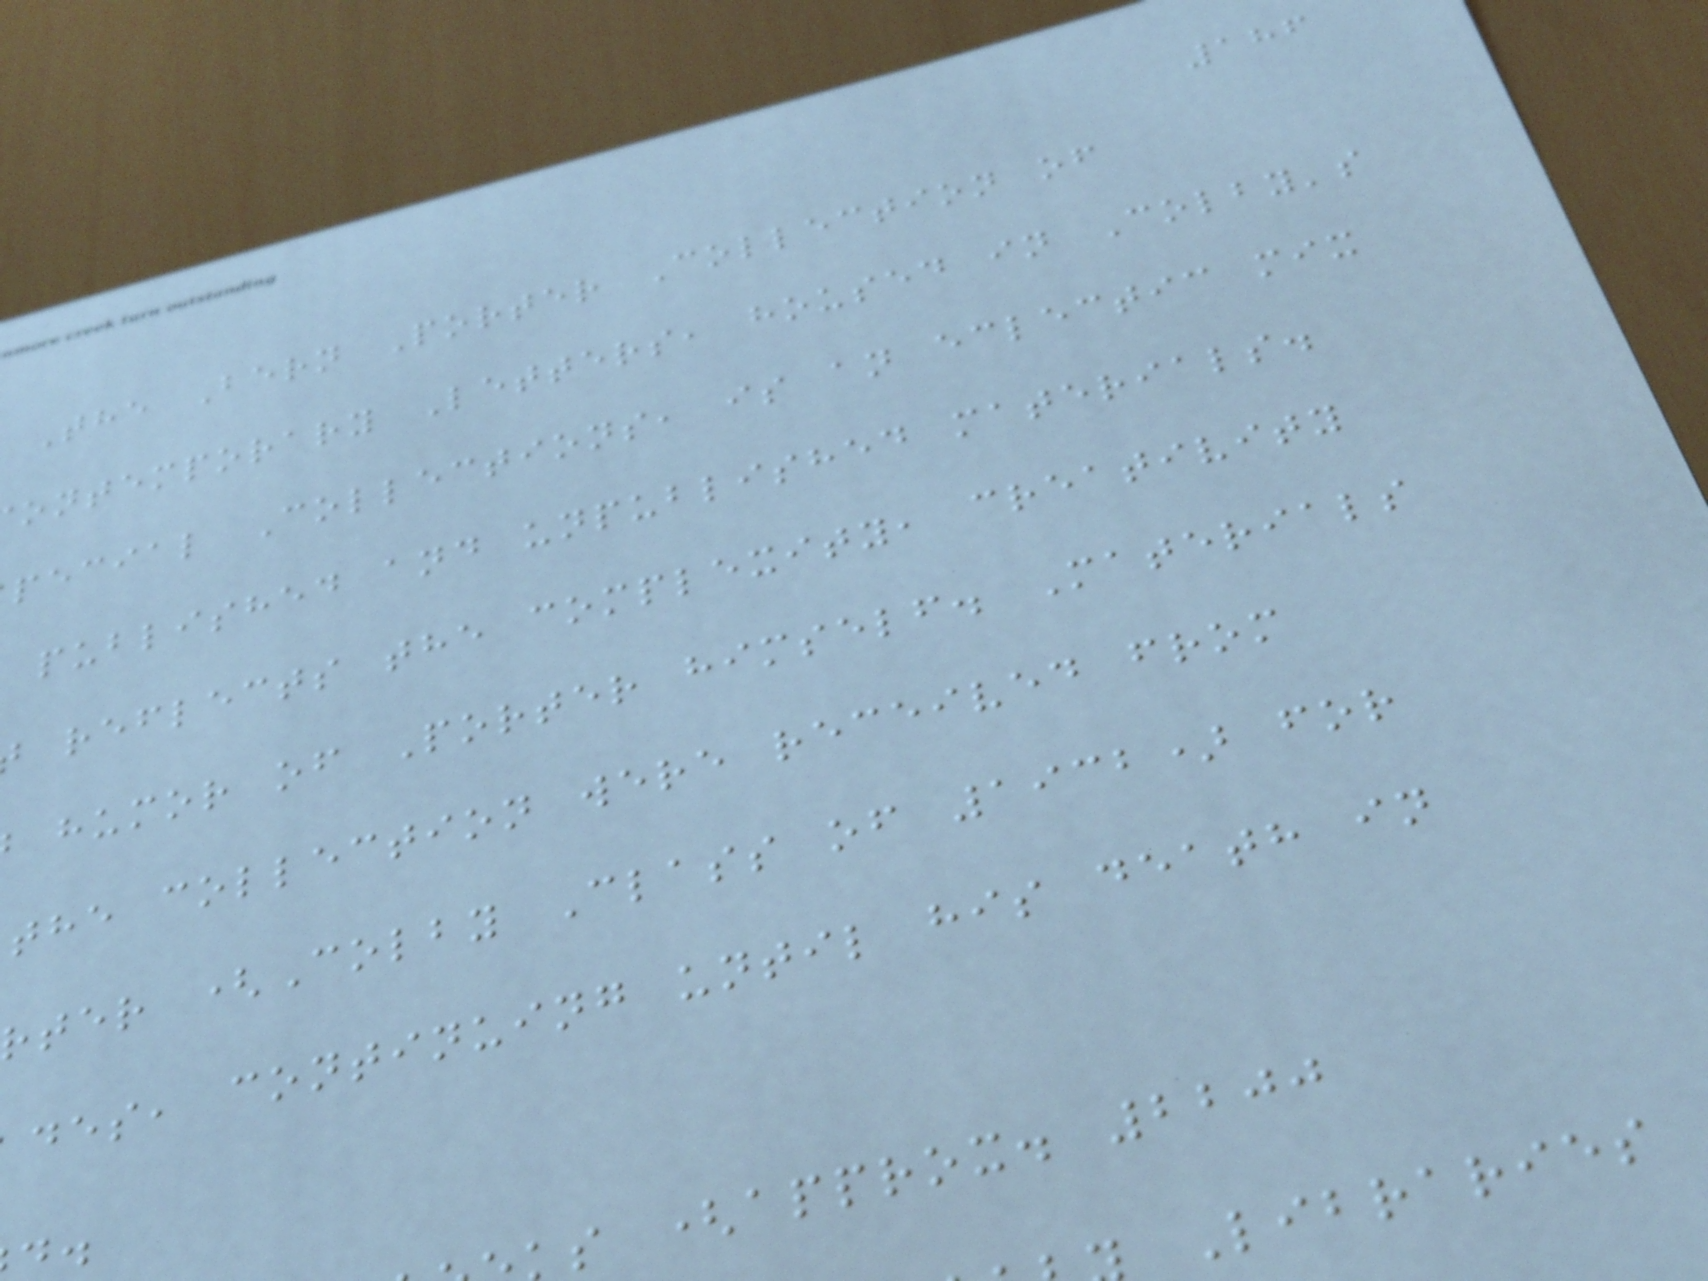186
The Bern Porter Collection of
ontemporary Letters, housed in Colby's
pecial Collections, is an eclectic mix
published and unpublished materials.
reflects the complexity, creativity
humor of Porter himself. Materials
the collection were received from
rter (Colby Class of 1932) for
des, continuing until his death in
s (approx. 2200
Libraries
